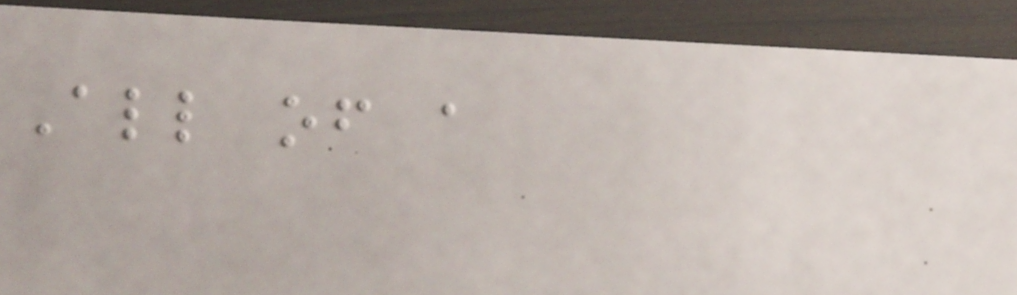All of a
